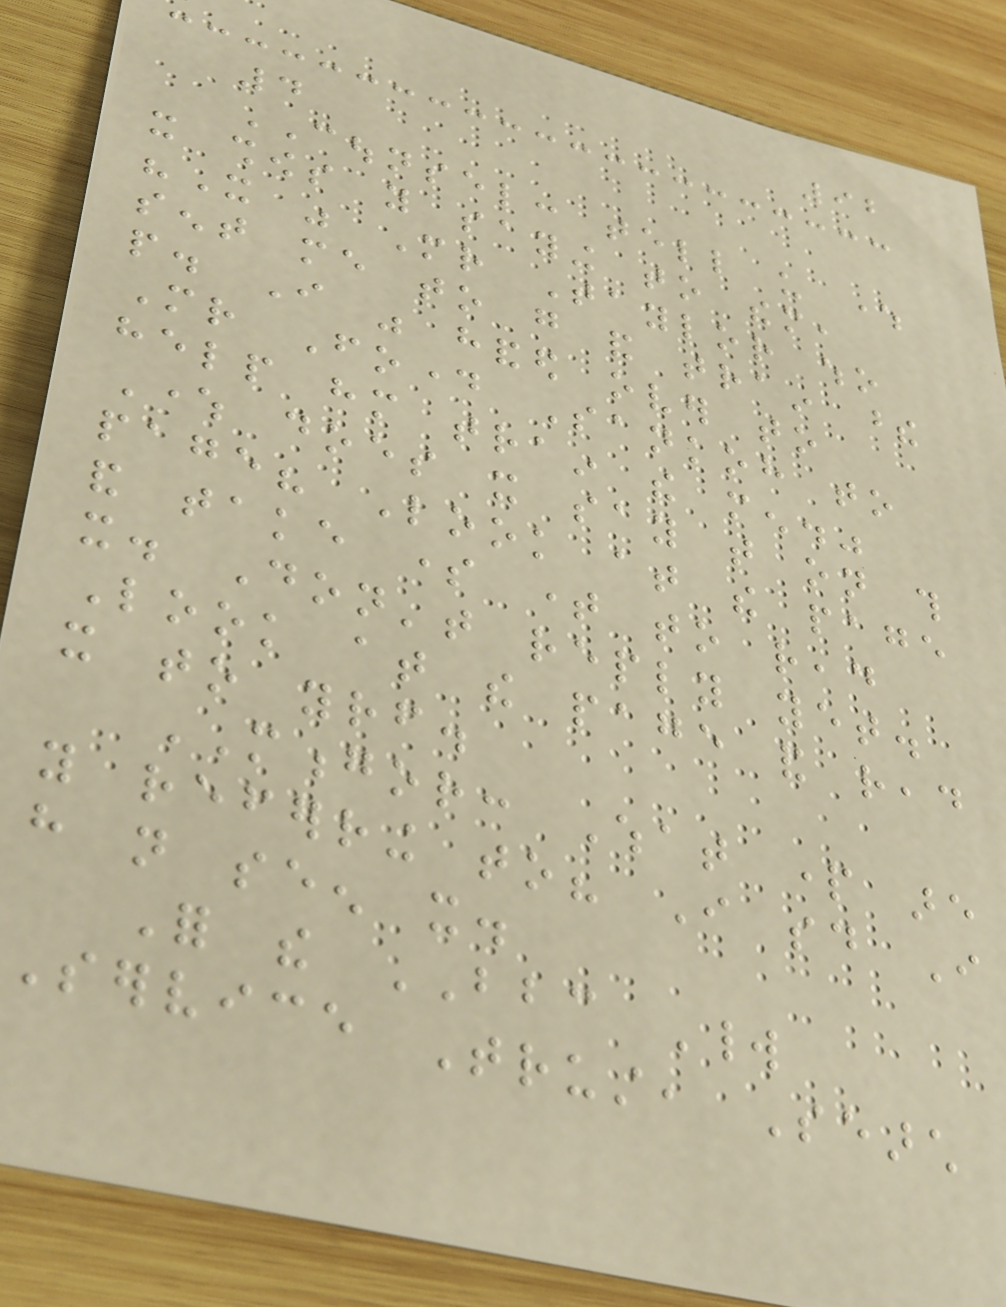92
4
COUNSEL: tell us where
it shows you saying to them,
"It was Mr Taylor who
sent me to go and train these
people. I was handed over to
Mr Foday Sankoh to
help him train the men."
Where does it say that on this
page? Look at the page
and take some time to read
it. Don't reply yet.
Look at the page and read
it to yourself.
MONGOR: What part are
you referring to? I said I
have not seen it.
For the BBC World
Service Trust, Search
